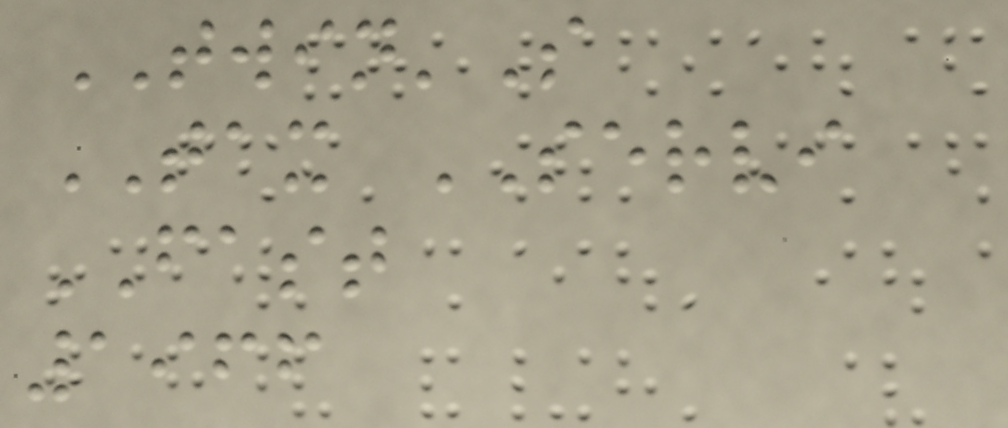TWIN'S
TAX SERVI
FAST
1966
